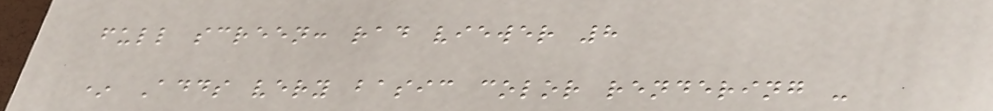full screen: rad viewer 8
* Adds very basic color rendering -
